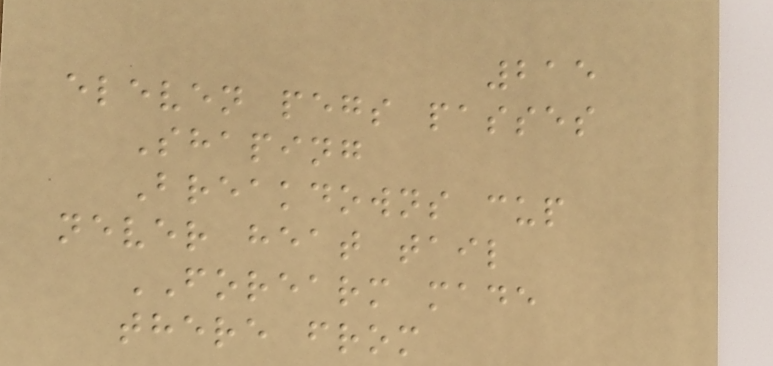215
eleven pegs passes
Shaping
Breakdowns cup
never heat tail
FOREARM made
there from
